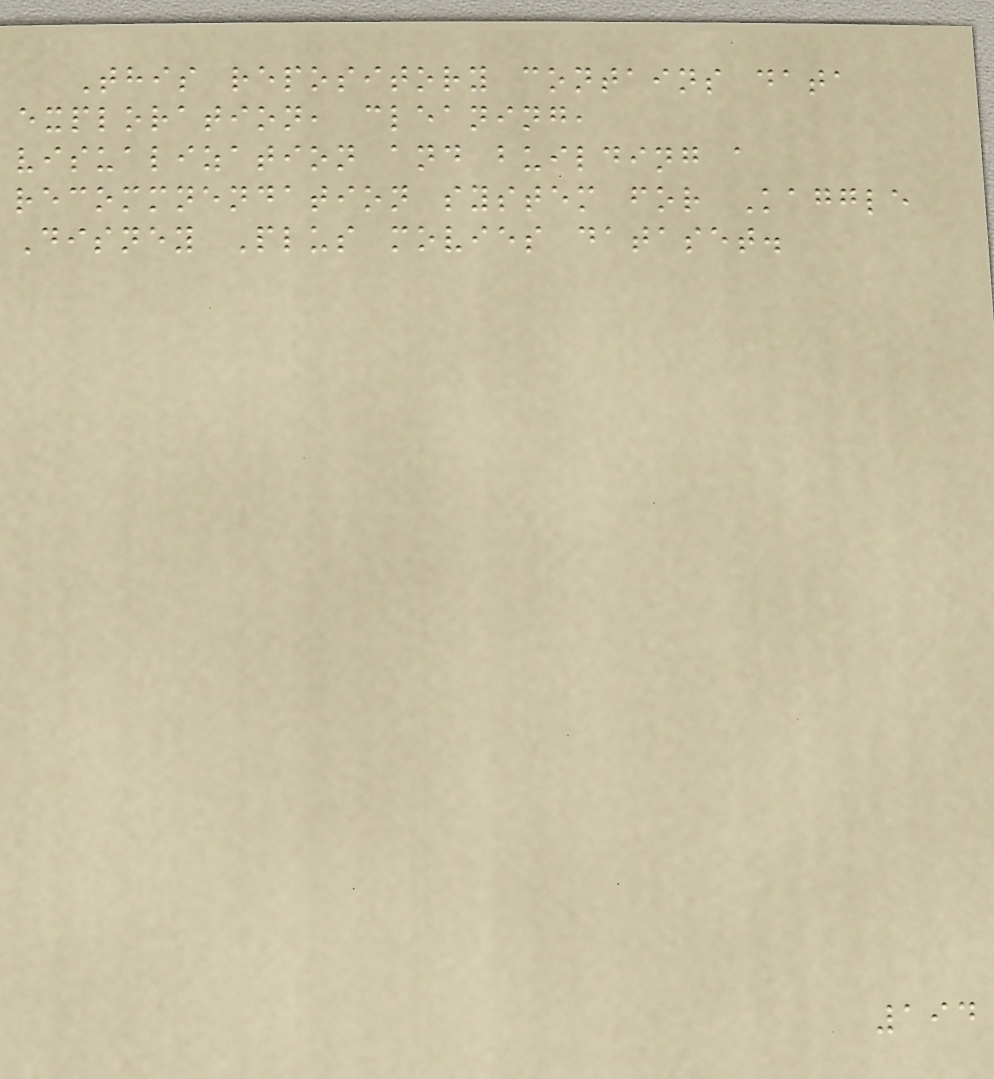This repository contains data
exploration, cleaning,
visualization and building a
recommnendation system for Kaggle
Disney Plus movies dataset.
194
